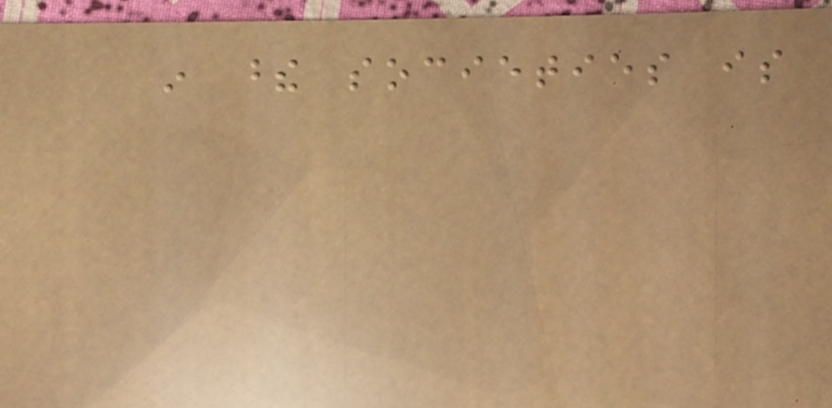in these societies is
